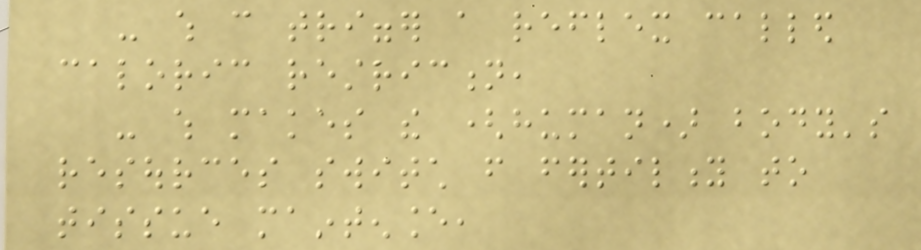- which can trigger a reflex called
caloric restriction,
- which makes the (human) body's
resources switch from fertility to
tissue maintenance,
